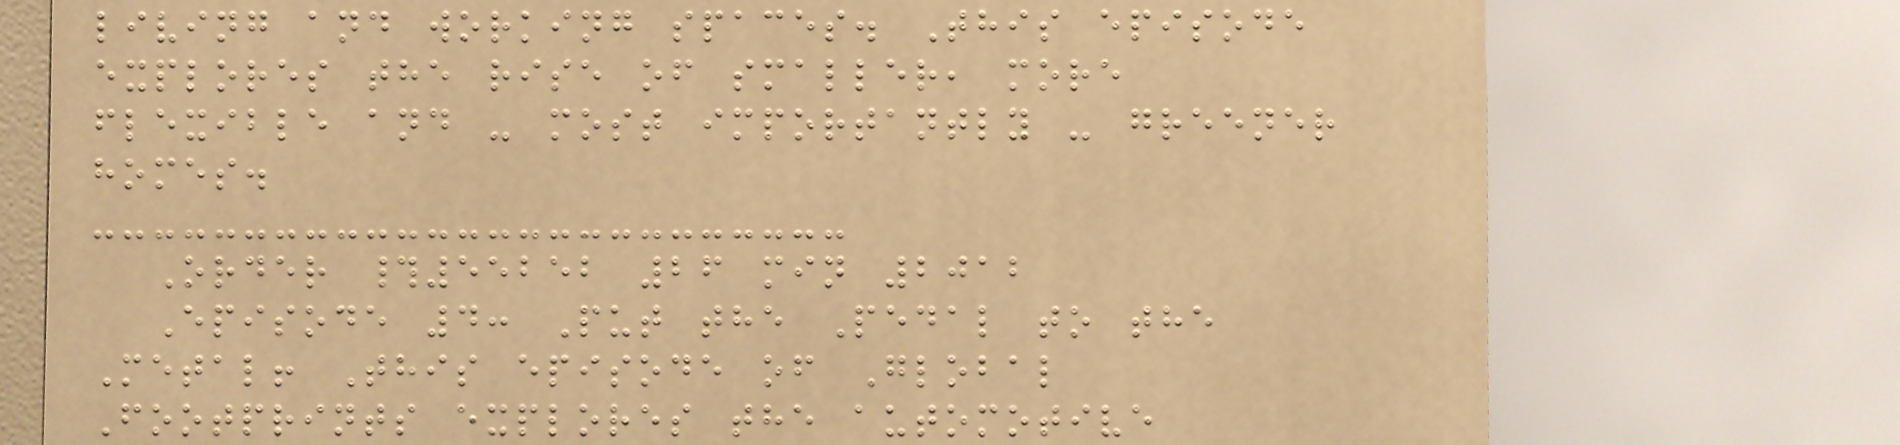living and working spaces. This episode
explores the rise of smaller, more
flexible and - most importantly - greener
homes.
Order #55252 26 min 2012
Episode 4: Put the Pedal to the
Metal! This episode of Global
Footprints explores the automotive
